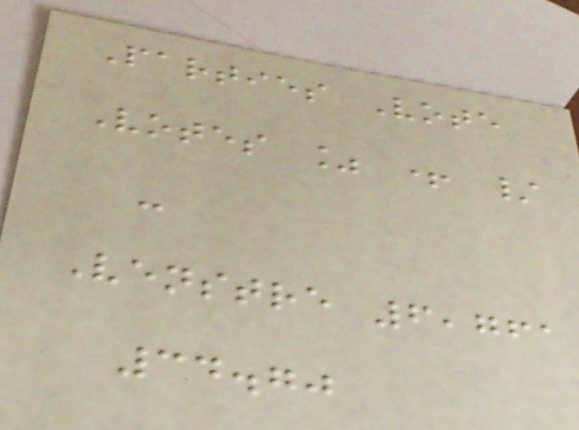Parties Vote
Votes % + /
-
Venstre 6,761
34.70
